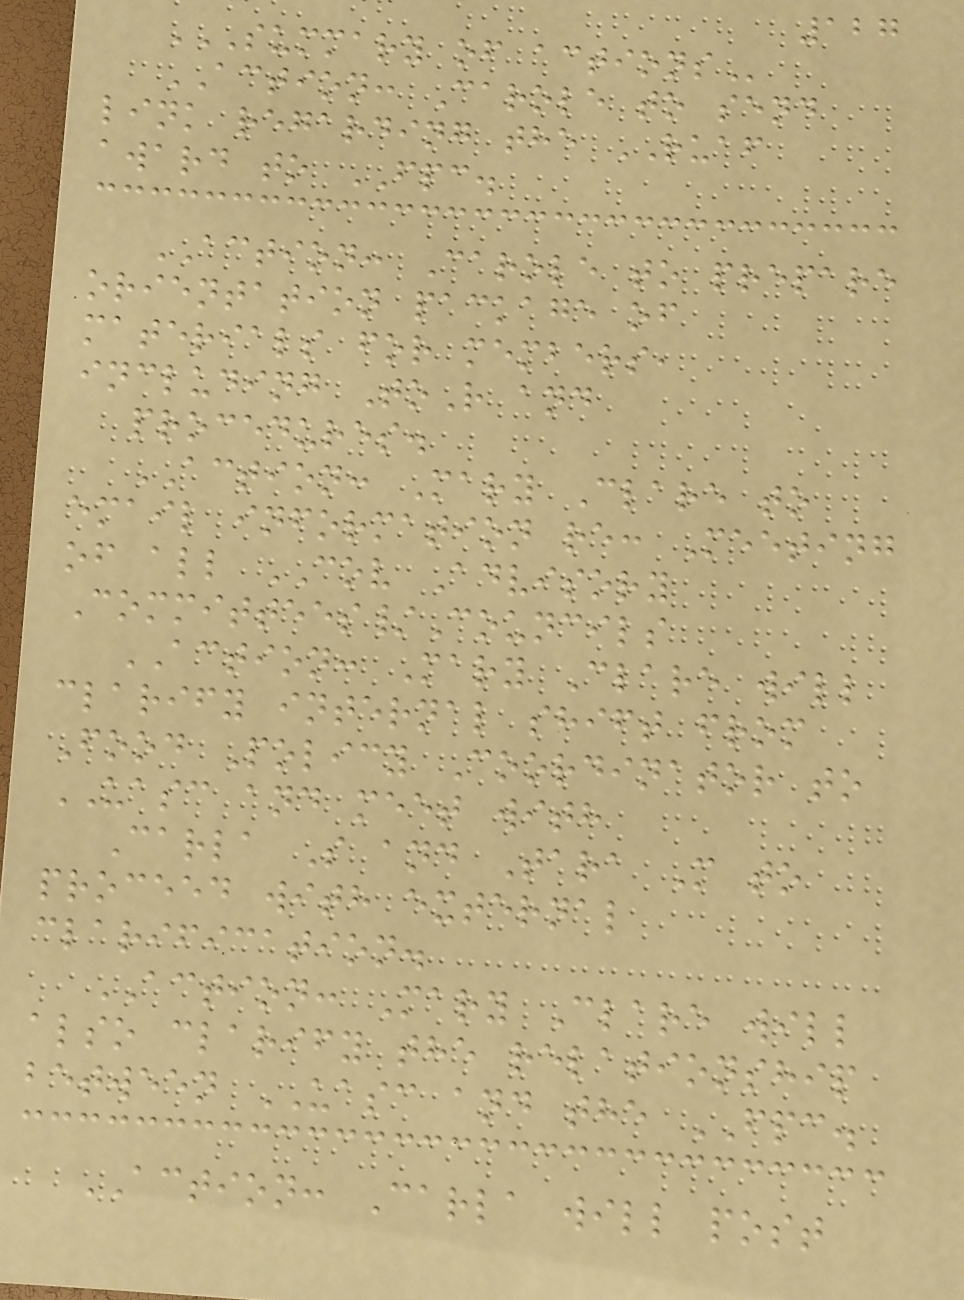127
SUMMARY OF ACTIONS
ACTION: Carole to send
link regarding the RUAF
award to FPC.
ACTION: Carole to prepare
orientation package of
materials for members,
including ToR and
procedures.
ACTION: Mary Clare to
email information re: Meeting
of all COV Advisory
Committees/Councils
ACTION: Mary Clare will
clarify internal shift from
Food Policy Coordinator to
UASC and meet with
Carla S and Tara M to
proceed with external
clarification.
ACTION: Mary Clare will
also clarify the relationship
between UASC and the FPC.
ACTION: Carla will post
